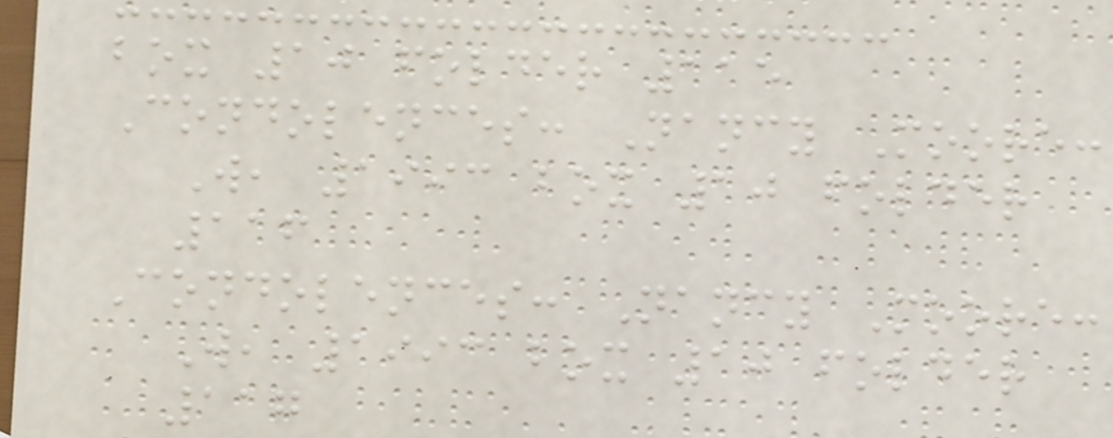box 10 folder 115
Condolences: Nancy Moore:
W, 1993 box 10 folder
116
Condolences: Nancy Moore:
W, 1993 box 10 folder
117
